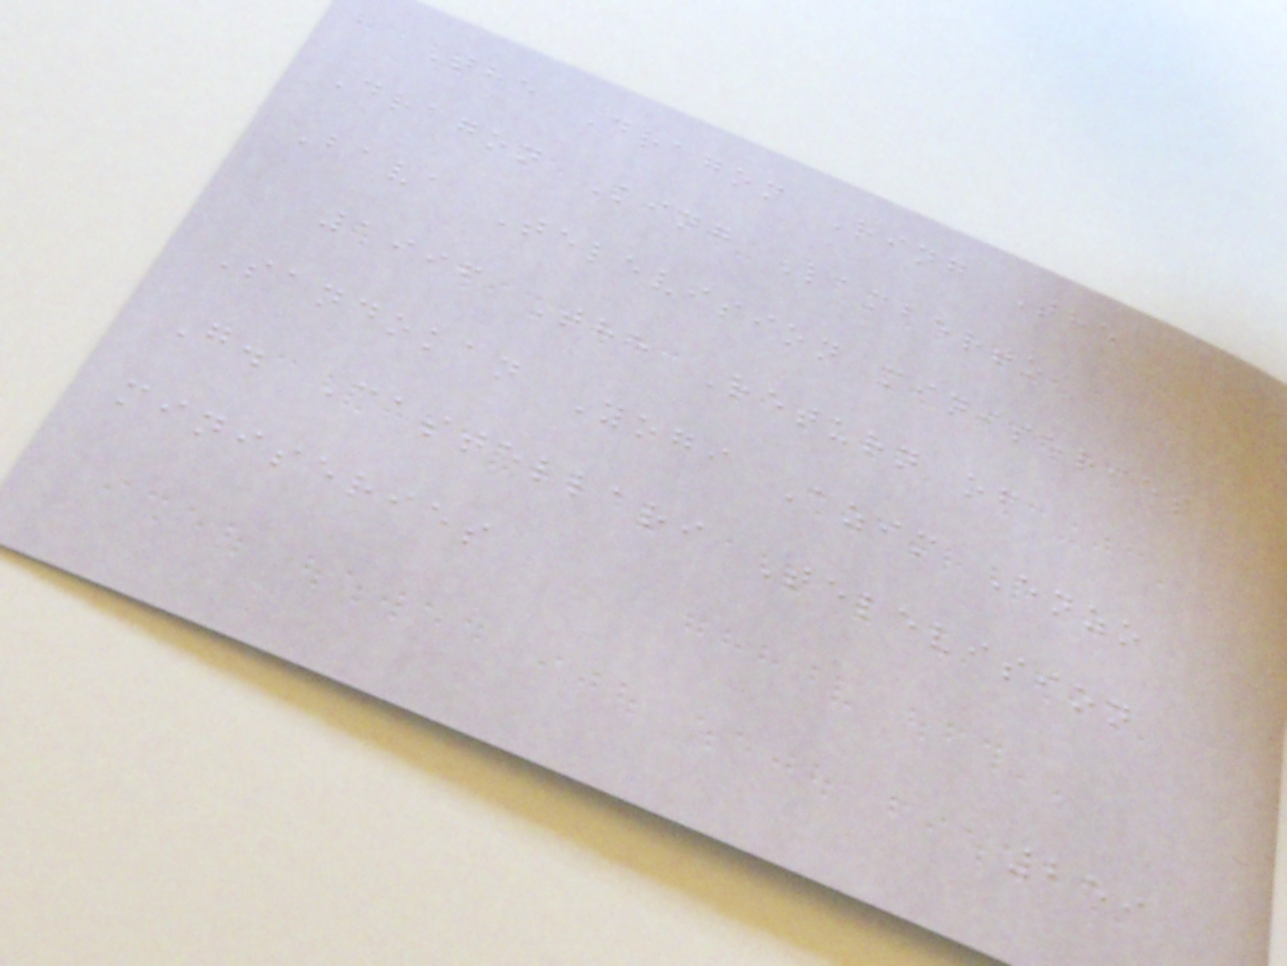The Dragon Ring The
Dragon King Lamberto
Bava Television miniseries
1996 The Return of
Sandokan Yogi Azim Enzo
G. Castellari Television
miniseries
259
